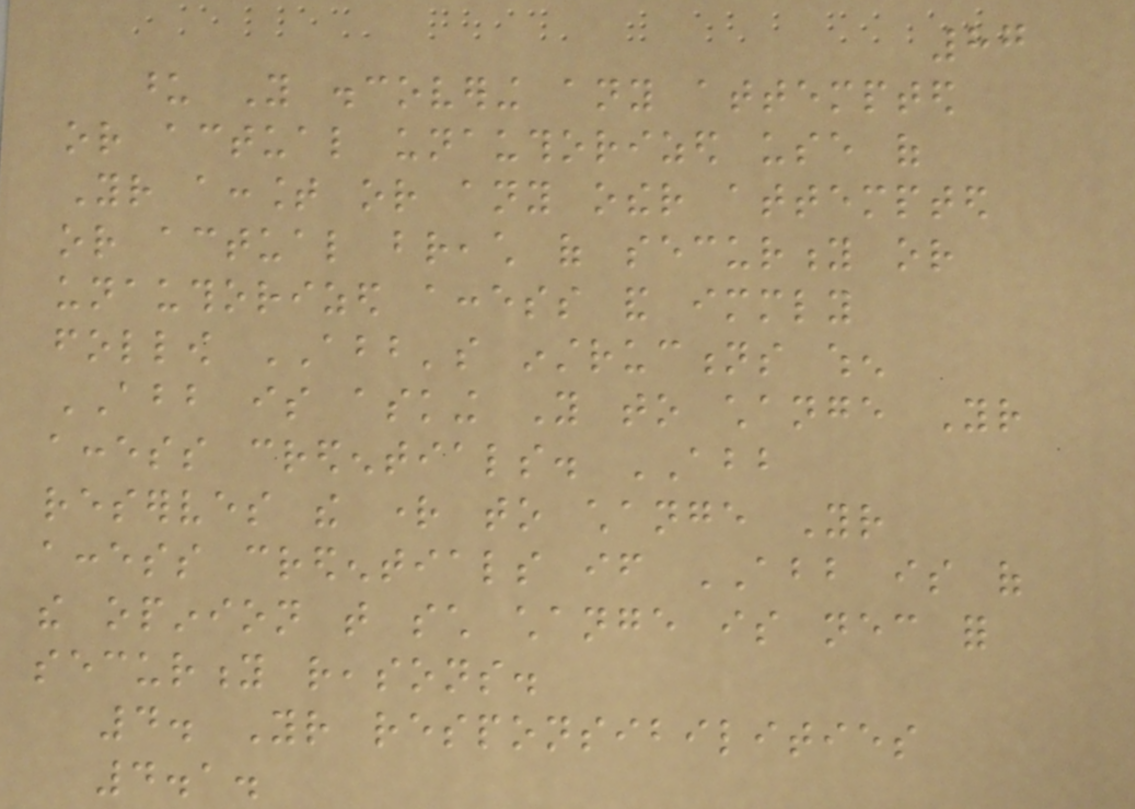87
upon You discovering any attempted
or actual unauthorized use of
Your account or any other attempted
or actual breach of security or
unauthorized access and immediately
follow ABB's instructions when
ABB is asking You to change Your
access credentials. ABB
reserves the right to change Your
access credentials if ABB is of
the opinion that such change is necessary for
security reasons.
4. Your responsibilities
4.1.
